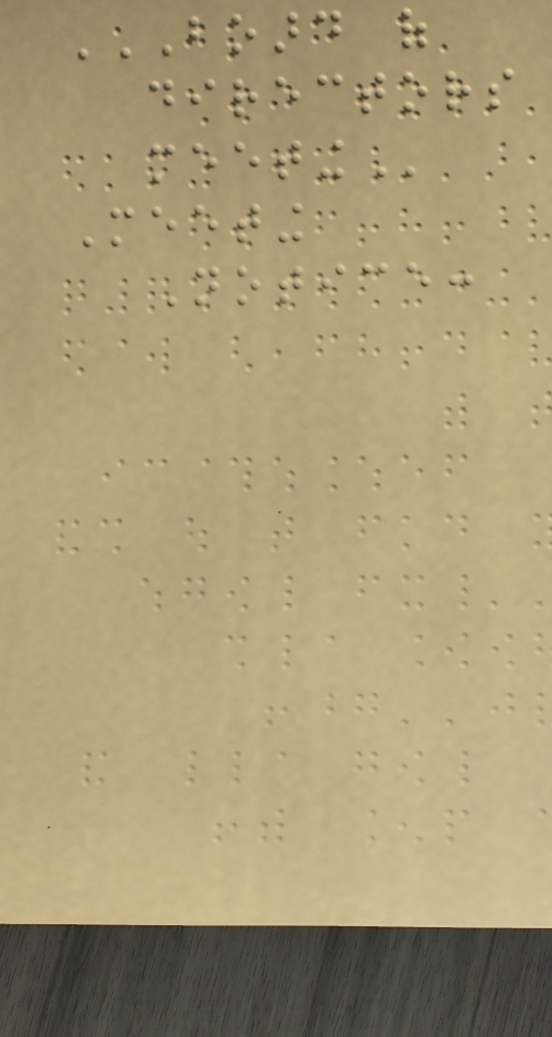BOARD OF
DIRECTORS
MEETING
Meeting
Notice:
